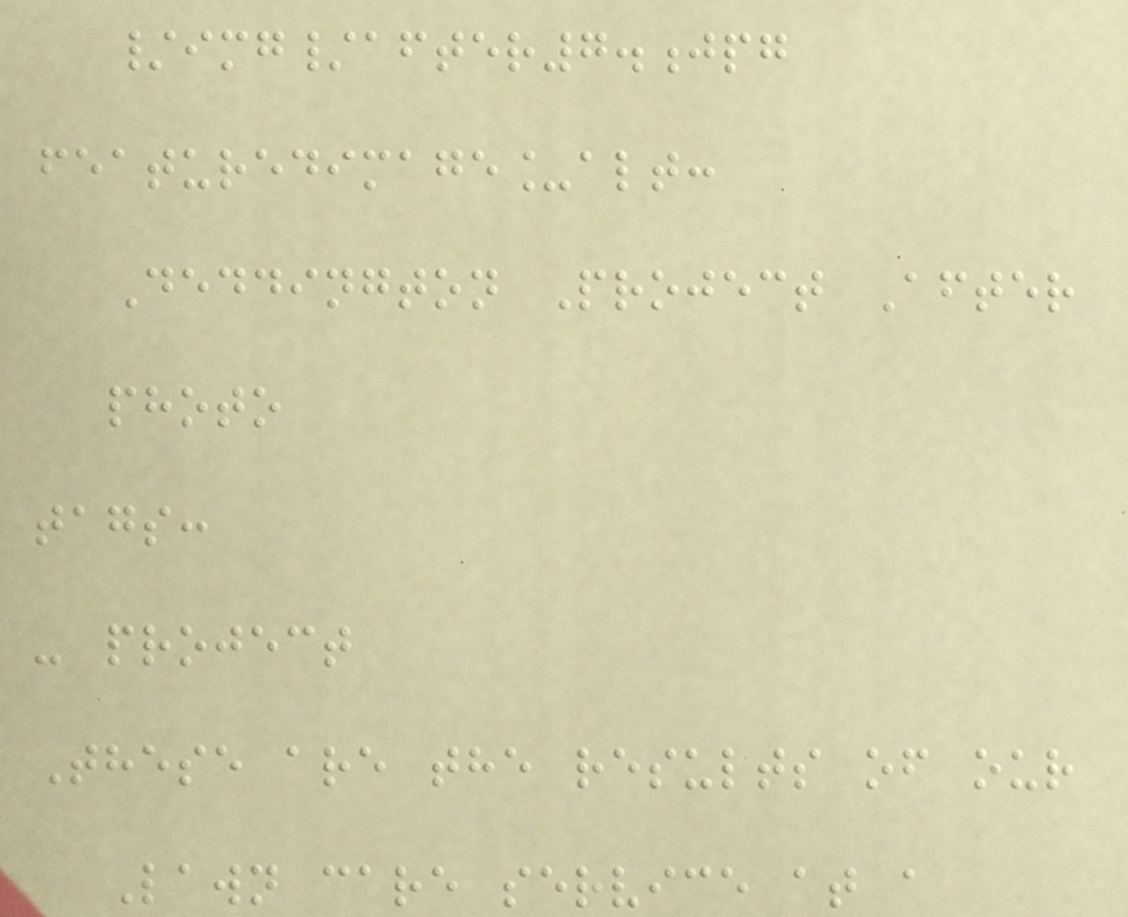/img/after7.jpg
featuredimage_alt:
Deddington Project After
photo
tags:
- project
These are the results of our
Lawn care service at a
